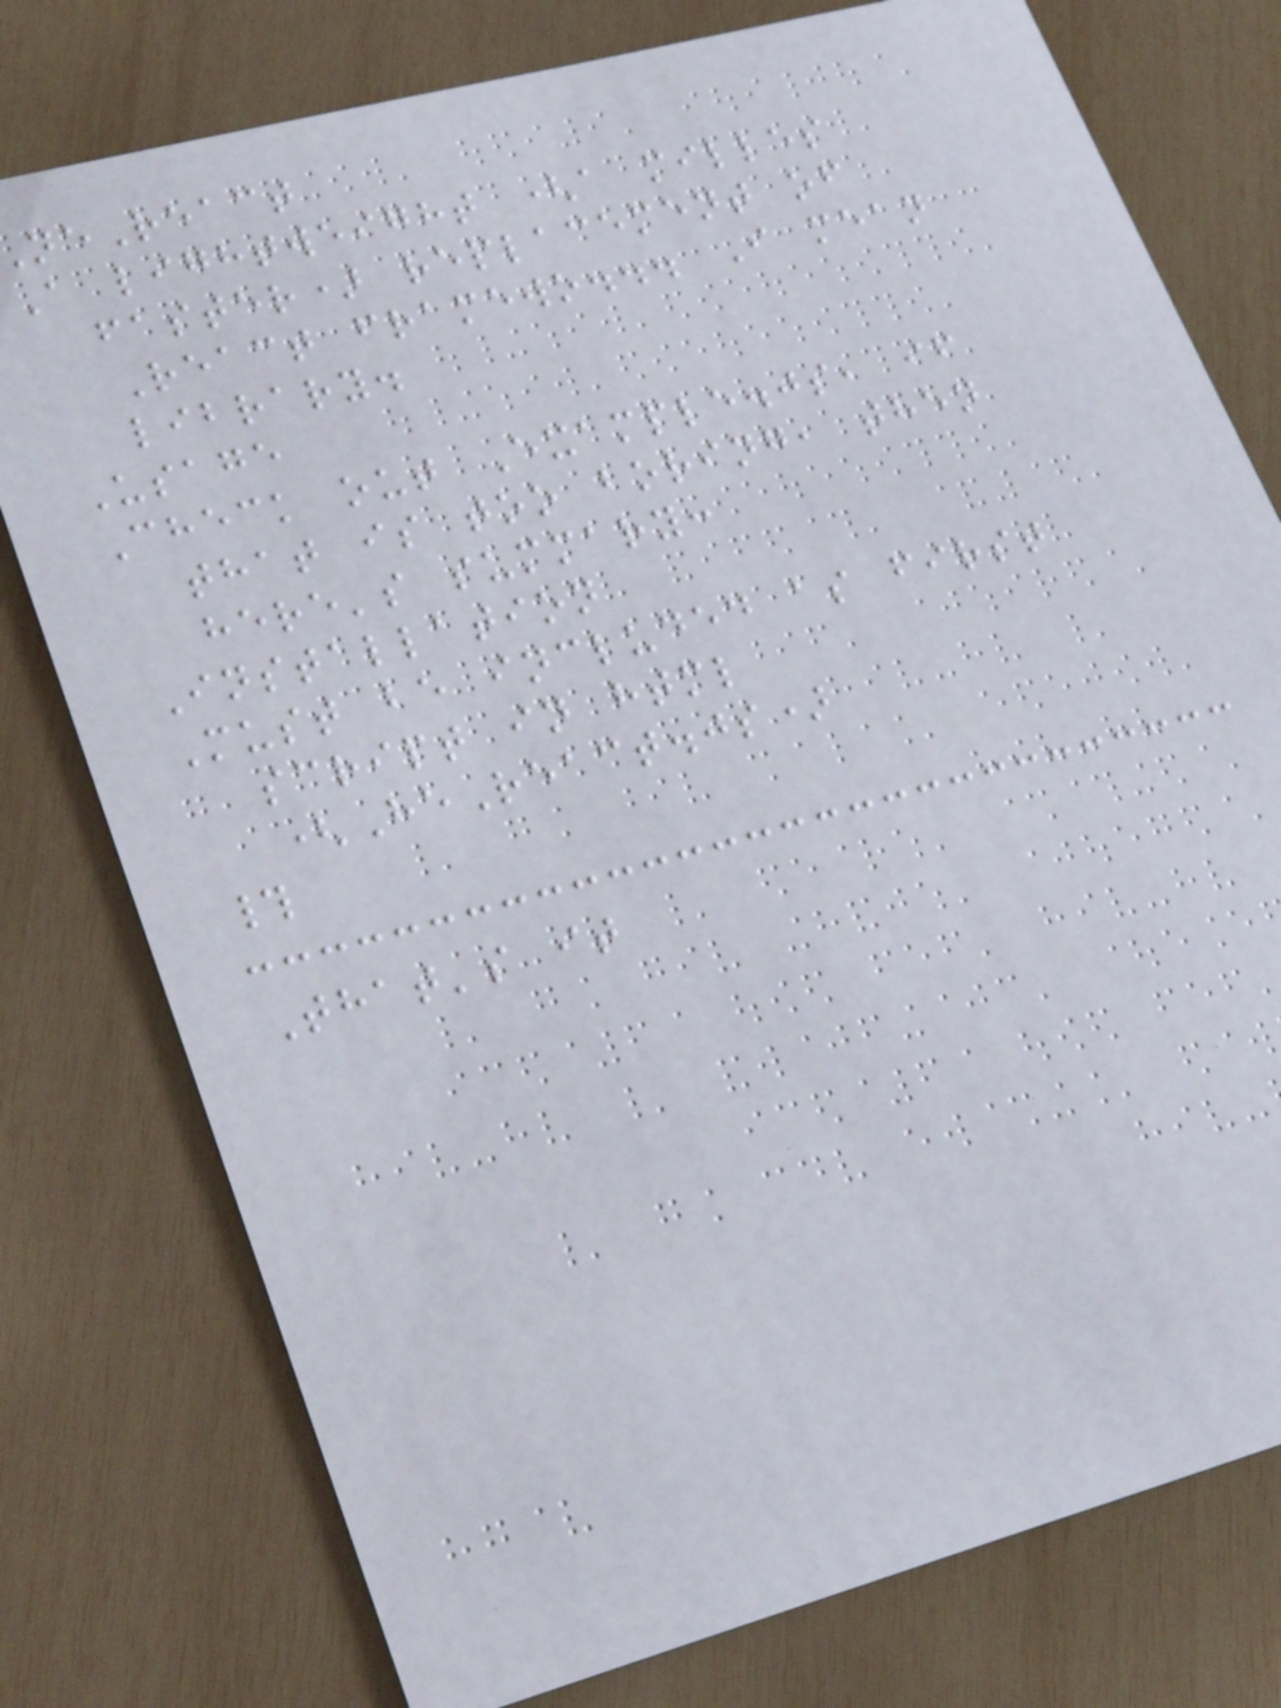eReact
A lightweight (a milles
faster) replacement of
React framewo... I mean
library.
Usage
Check out Example.js, if
that is too boring, then
here's summary:
Installation
Must be included as first
script in html
(HeReact.js)
#
That's it
